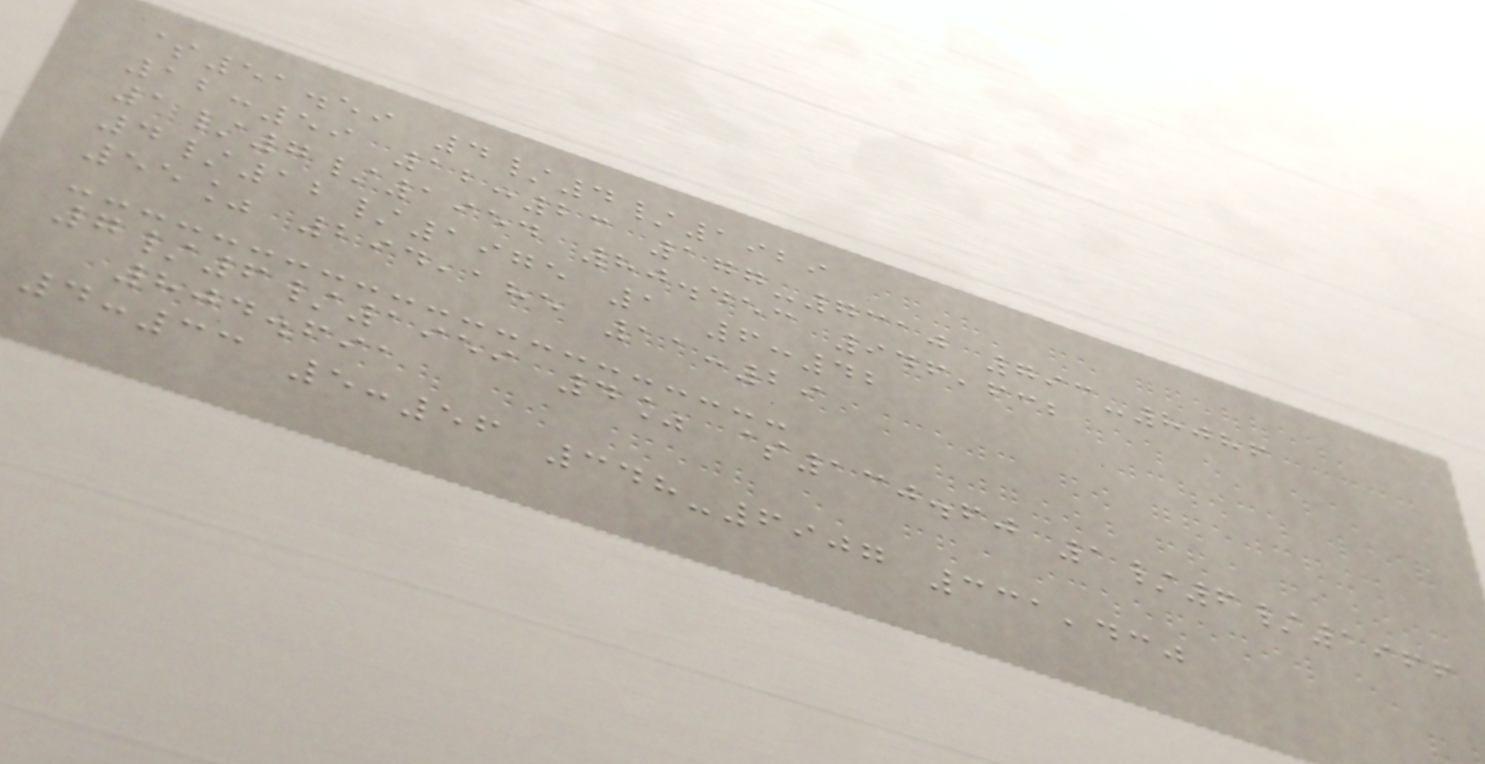$51.59 4/4/1929
12:59 12:23 177-7310 793-8086
1/7/1954 80.453 946,632
4/12/1975 1 6:42
55% 294,185 11:29
7/6/1959 4% $130.60 1/6/1966
804.691
4:33 5:56 348-6907 331,430
